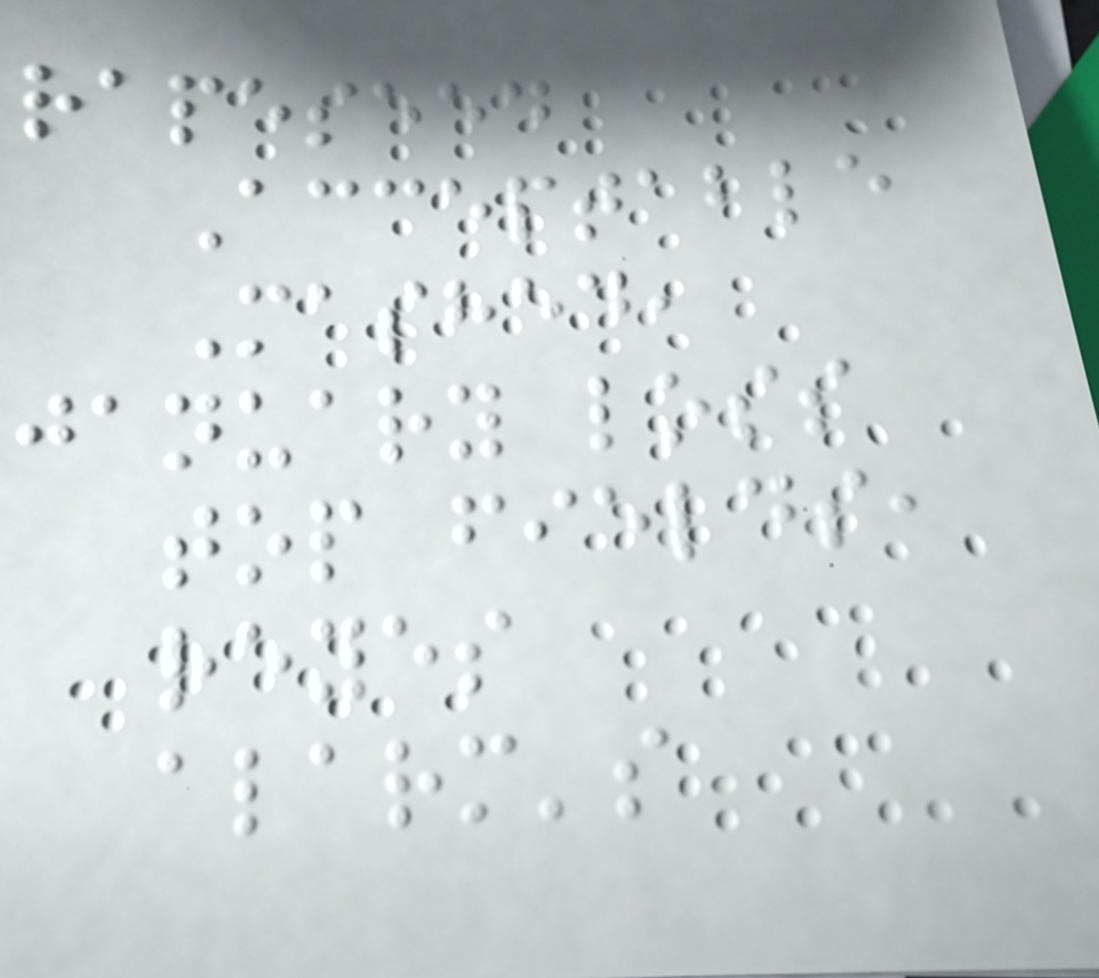rapeseed
Acceptable
Mashed,
january loss
top fields,
reyes
alarm's
